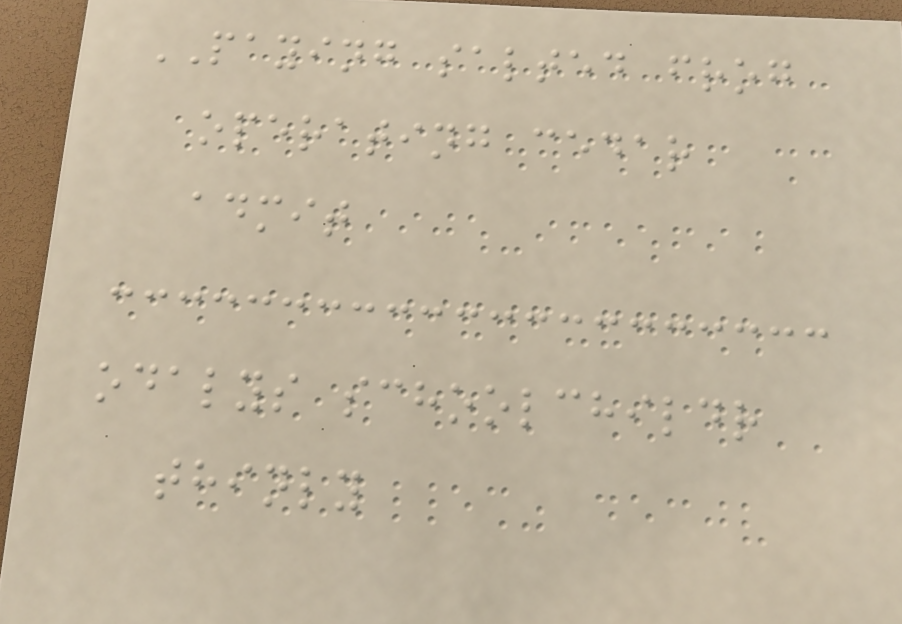PAYING salted frog
operating cedar
admit
odalys schoolchildr
thinly
